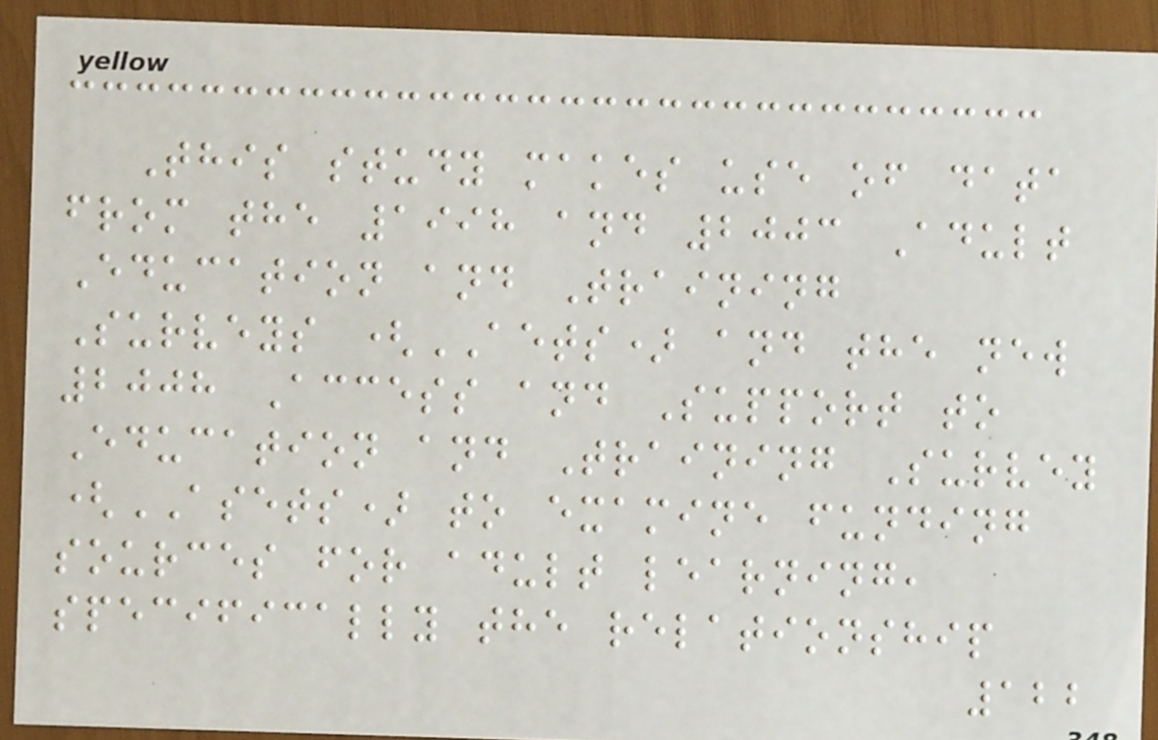This study makes use of data
from the 1998 and 2003 Adult
Education and Training
Surveys (AETS) and the new
2008 Access and Support to
Education and Training Survey
(ASETS) to examine funding
sources for adult learning,
specifically the relationship
122
